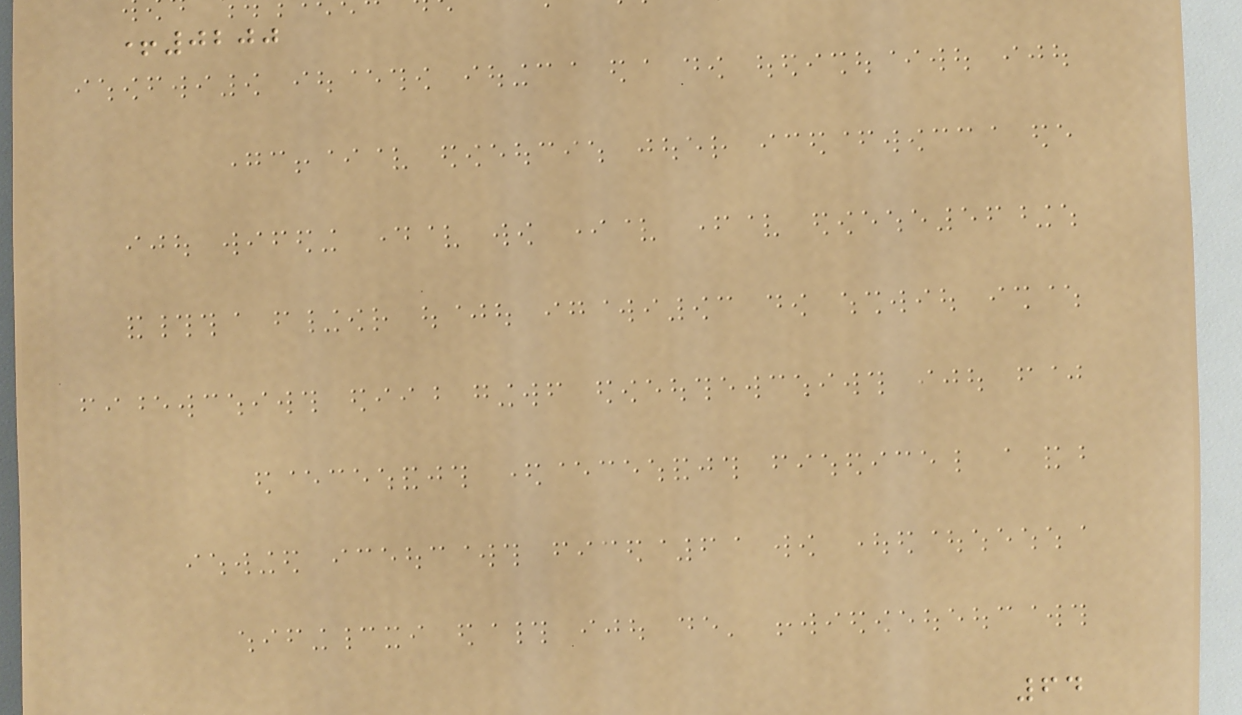+0200
64
